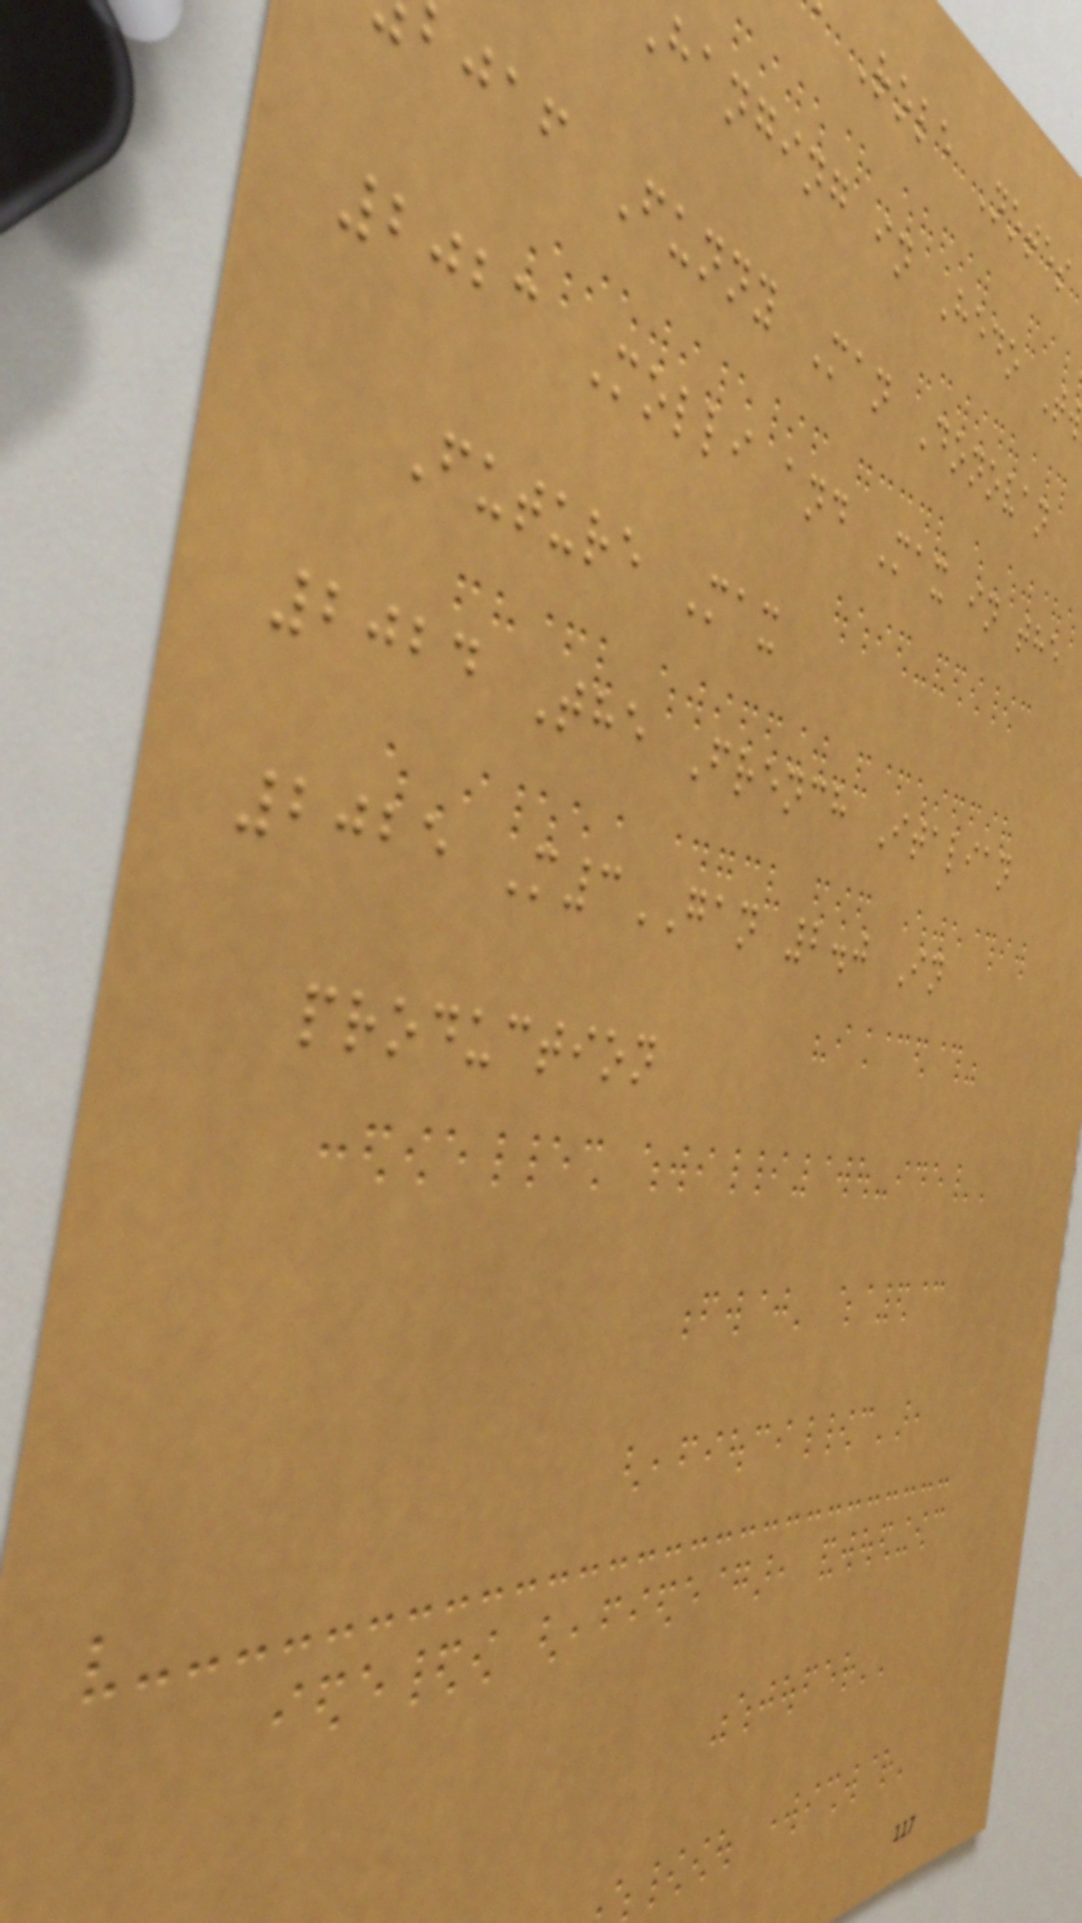Role Notes
hanging in Hedo T
bjaf Funny Man Donovan
2023 Molli and Max in the
Future Max
2024 The French Italian
2025 M3GAN 2.0 In
production
